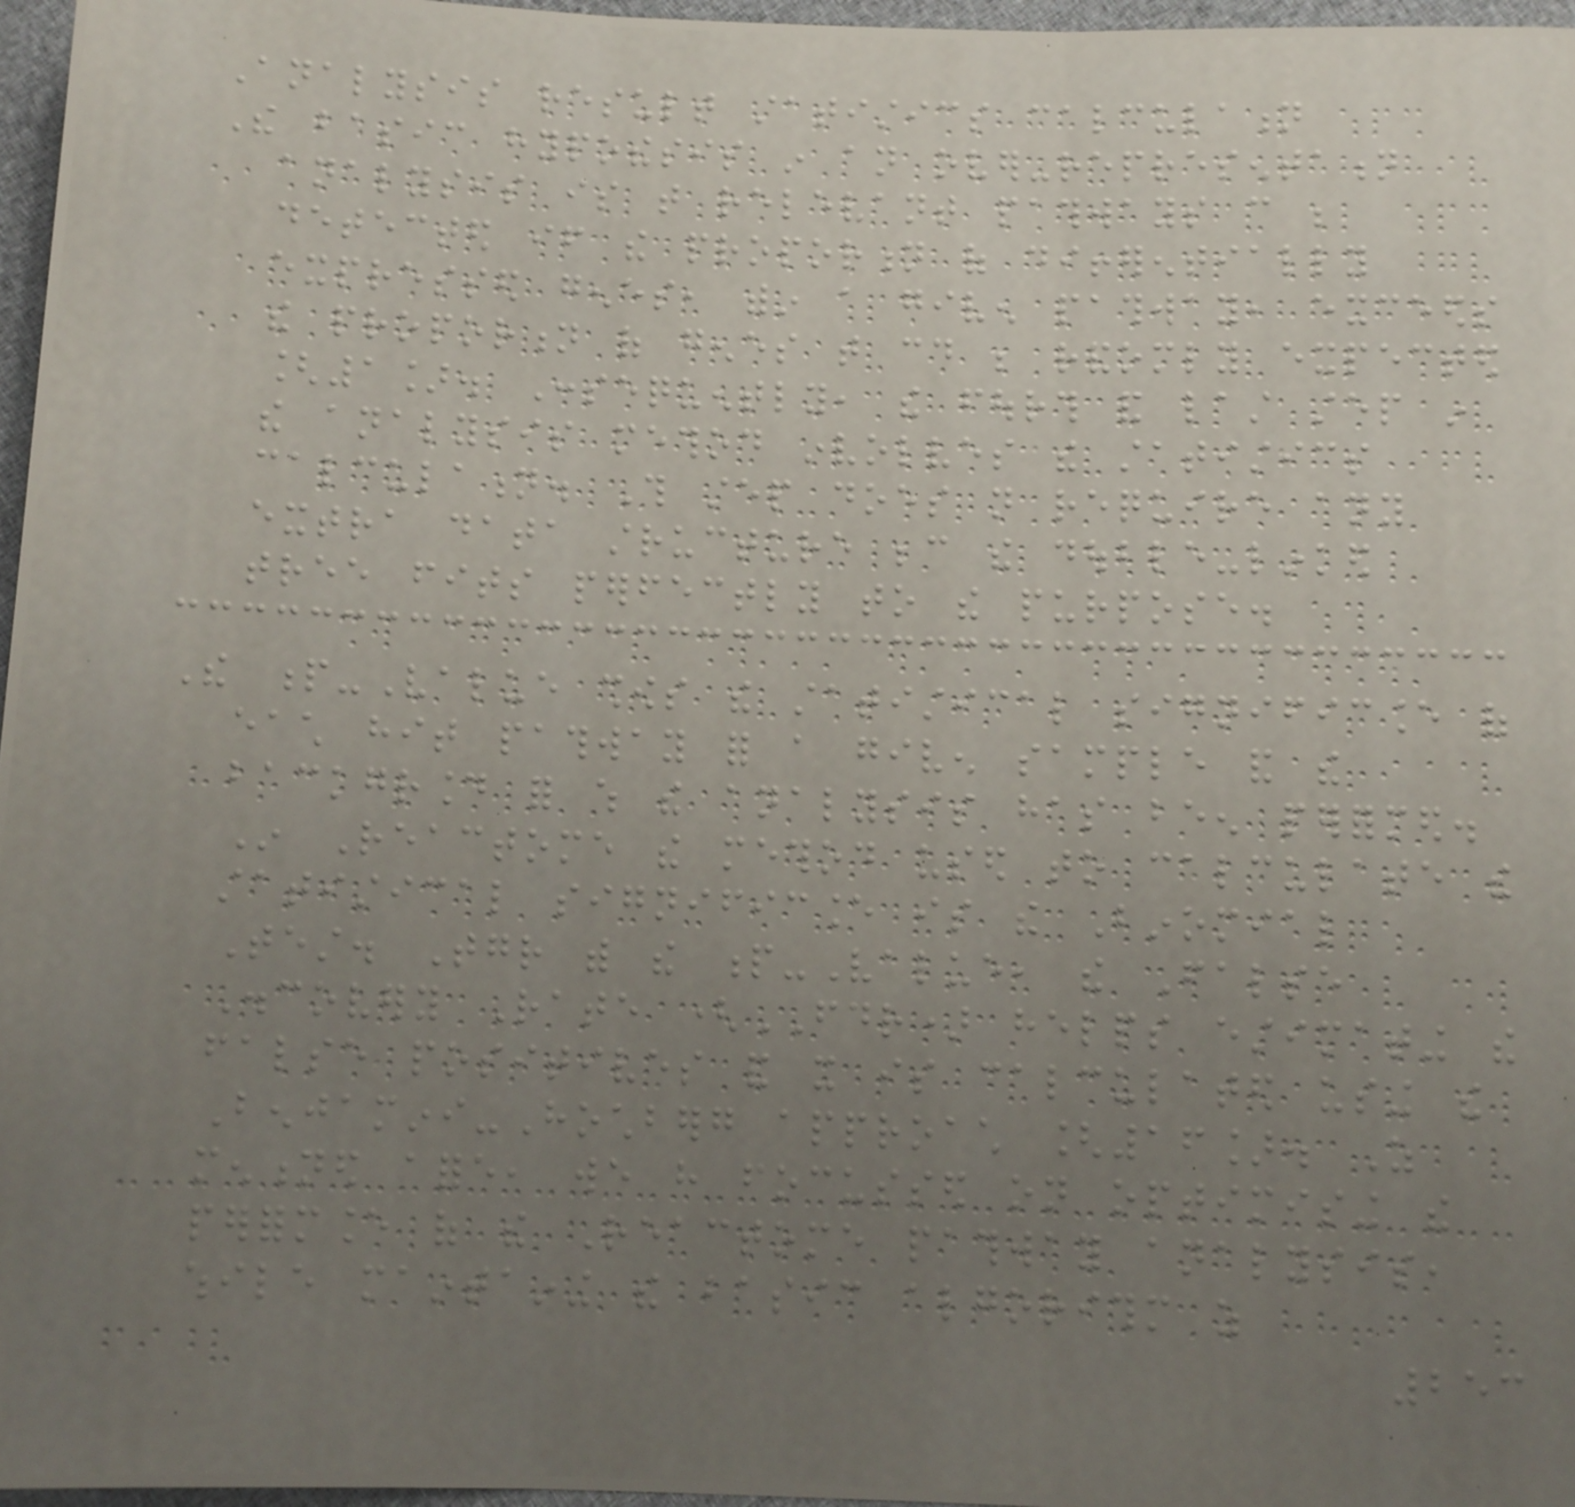Analysis result statistics calculation
The basic hypothesis in an over-representation
analysis is that relevant pathways can be
detected if the proportion of differentially
expressed genes, within a given pathway, exceeds
the proportion of genes that could be randomly expected
[1]. Consequently, the fourth and last step in
the analysis method involves the statistics
calculation. This step does not require any
extra data structure because the double-linked
tree fits perfectly to the purpose.
The p-Value shows the statistical significance of
each hit pathway for a given sample and the
background for which the analysis has been performed.
In Reactome the method used to calculate the
statistical significance is the Binomial
Test. Together with the p-Value, the False
Discovery Rate (FDR) helps estimating the
false positives and it is calculated using the
Benjamini-Hochberg approach [16]. As
mentioned afore, we have focussed on optimising the
performance of the Reactome pathway analysis,
while maintaining the basic algorithm as
253
